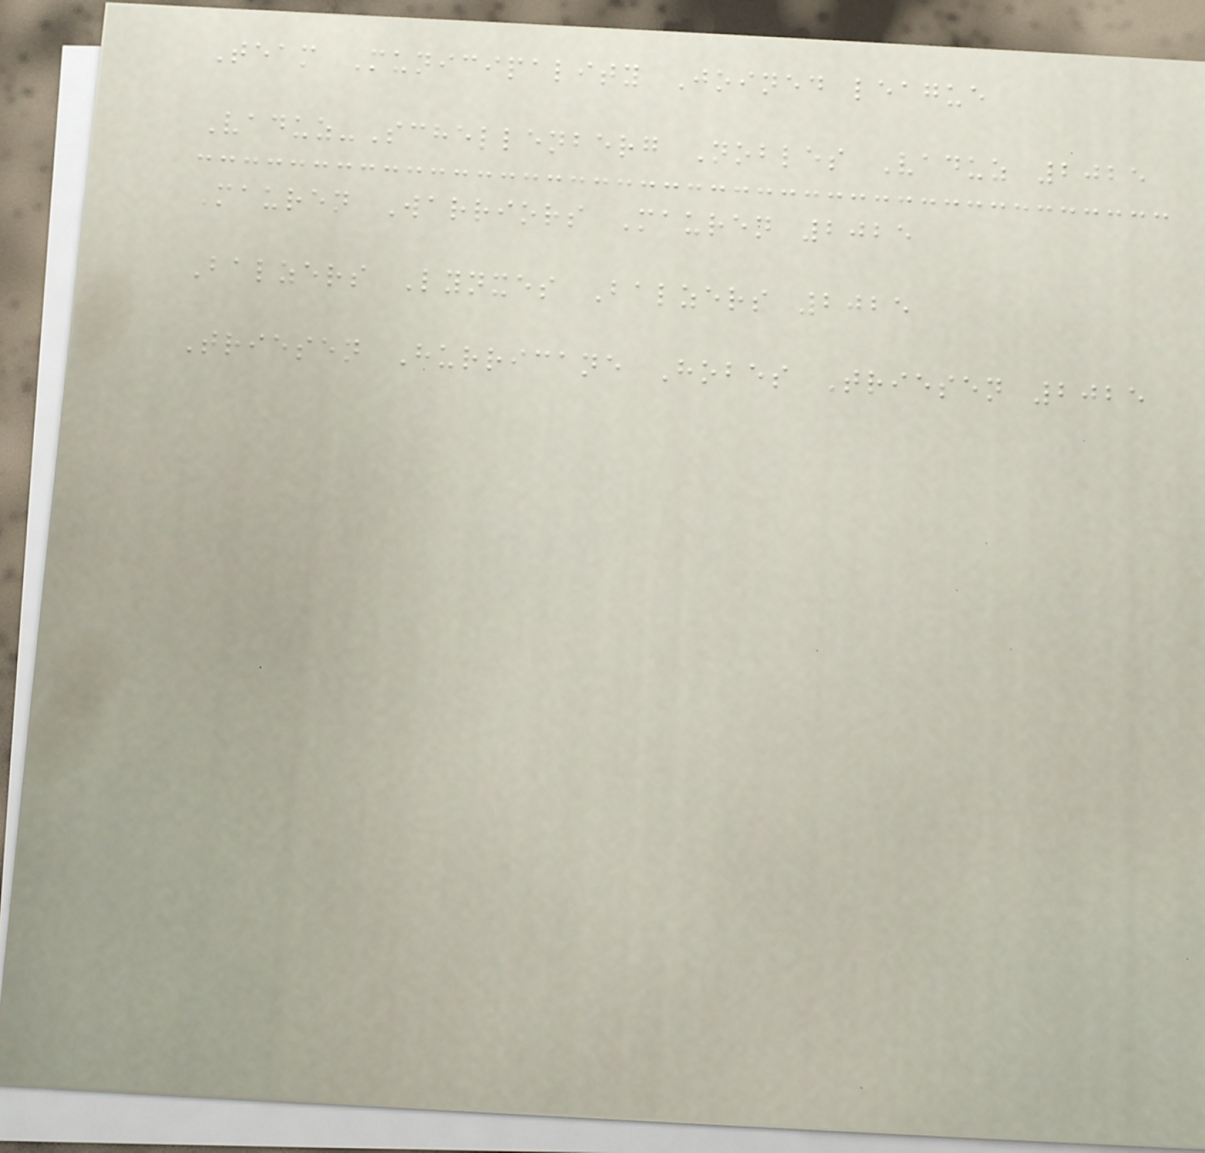Team Municipality Joined league
Vaduz-Schellenberg Nobles Vaduz 2025
Mauren Warriors Mauren 2025
Balzers Lynxes Balzers 2025
Triesen Hurricane Hobes Triesen 2025
